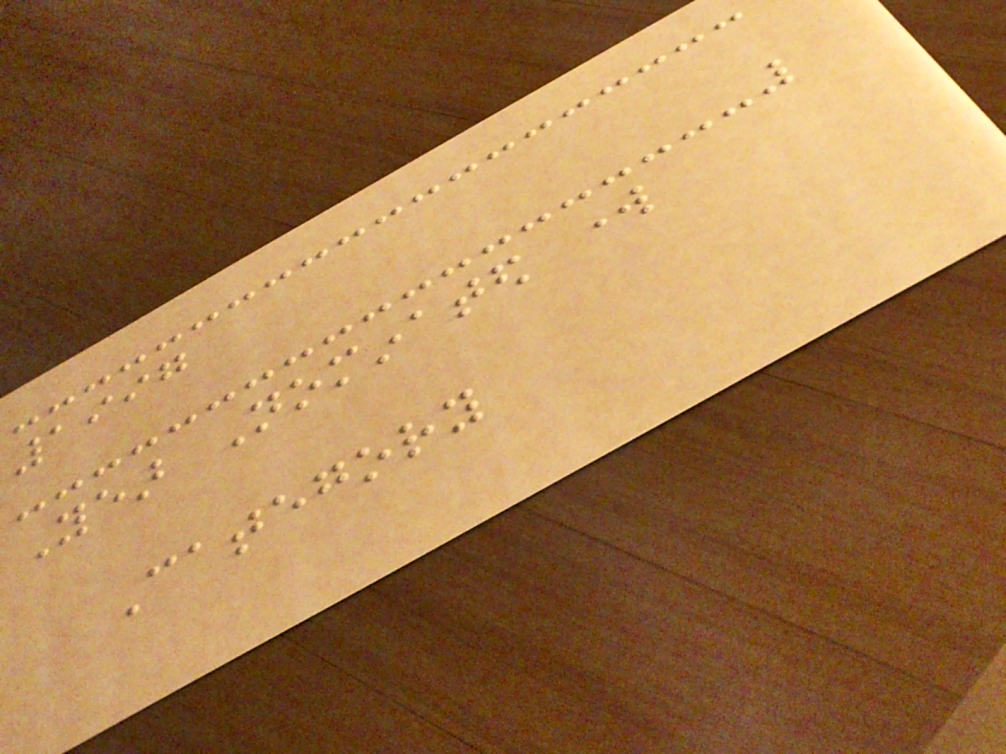1997
Year Nominated work
Category
